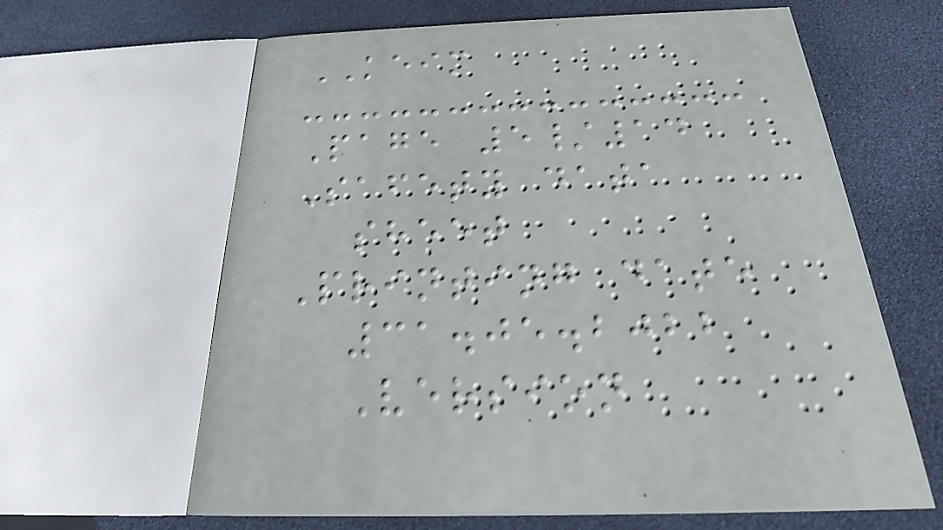KEIM
Page 5/14
Safety data
sheet
Printing date
31.05.2022
Version
